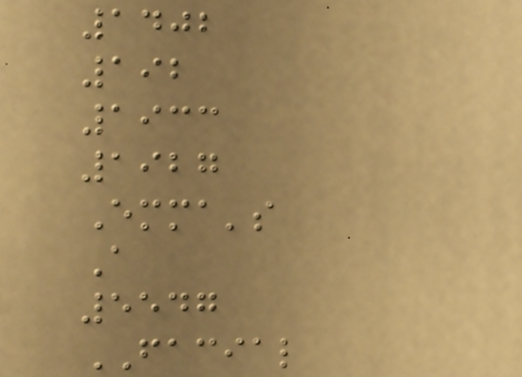1402
192
1933
1927
Emma's
A
5547
FACIAL
